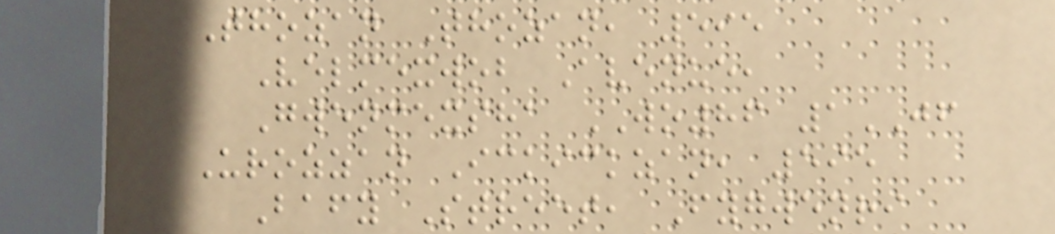Thozan Thozan, 595
Velmexwob Avenue,
Gwenmexsha WO86 1JF
Urozzan Ickickzan, 595
Bafy Street, Fygwenri
